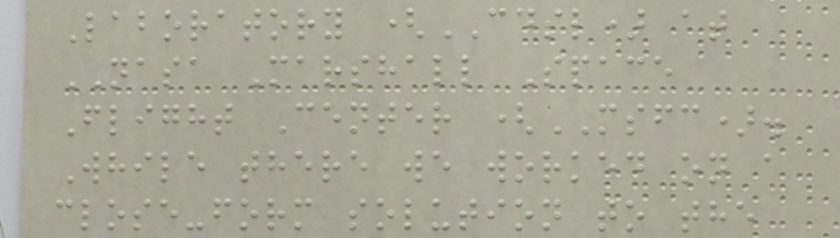Laboratory (CDSL) at
NASA Marshall Space
Flight Center (MSFC).
While there we worked on a
close-form solution to the
